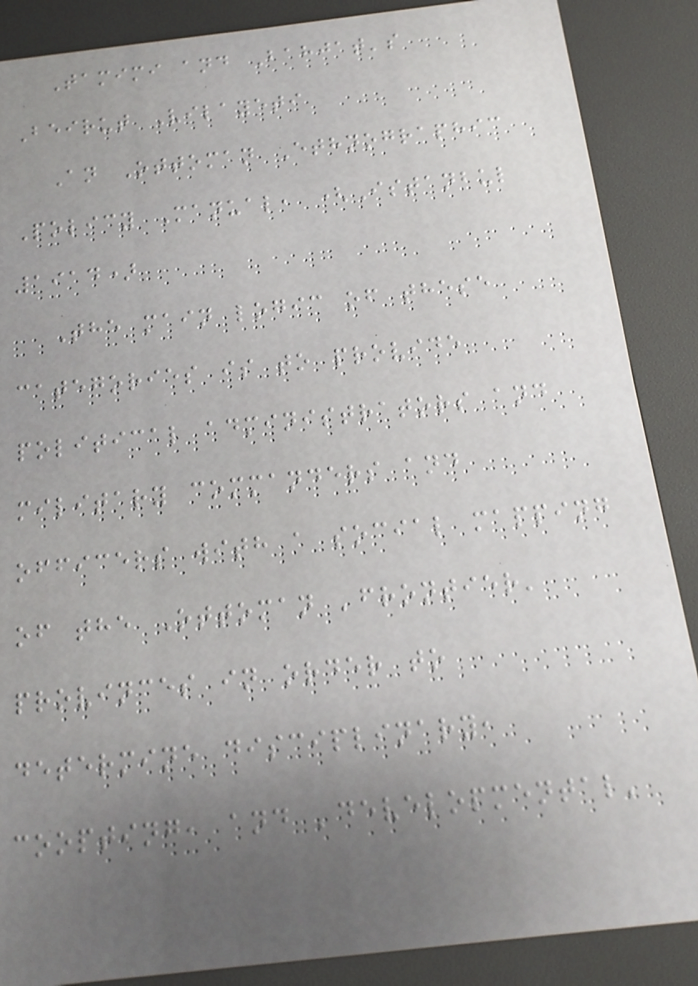Tamimi and Bahjat's
Beirut Vilayeti
An Ottoman Ethnographic
Policy Manual, (Istanbul
1914)
The main logic of these
categories is to provide
political administrators and
military commanders and
officers with a social mapping
of the Ottoman 'frontier'
provinces in order to
determine disciplinary,
coopting, and 'developmental'
